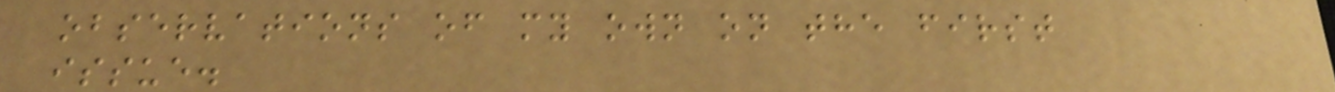observations of my own on the first
issue.
